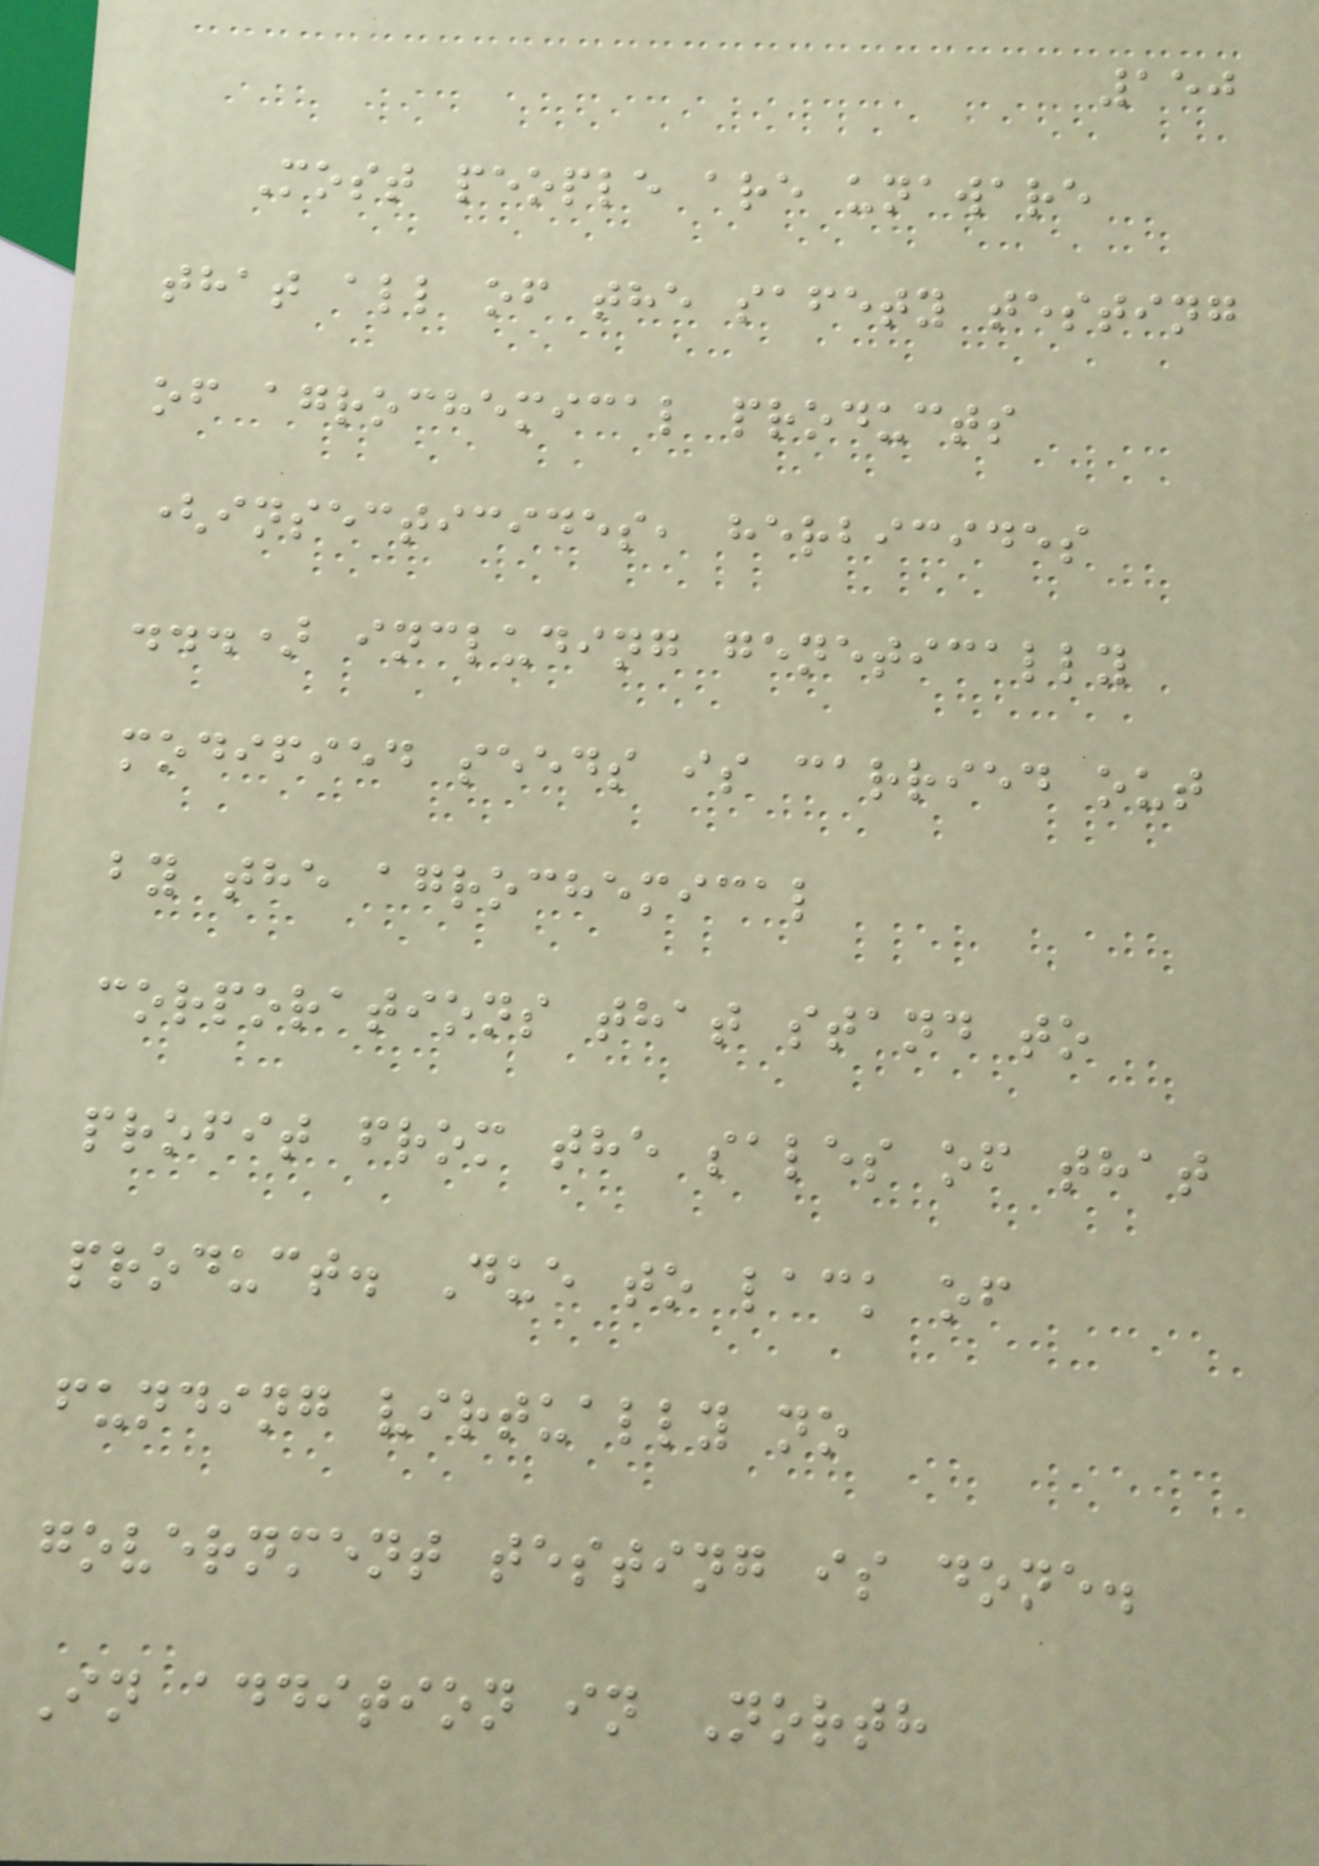150
Most people are unaware
that all of the safety testing
of agrochemical products
(insecticides, herbicides
...) including genetically
modified seeds is carried out
by the agrochemical
corporations that stand to
profit from the sales of that
product. Due to lack of
funding virtually no
government testing is done.
In addition in North
